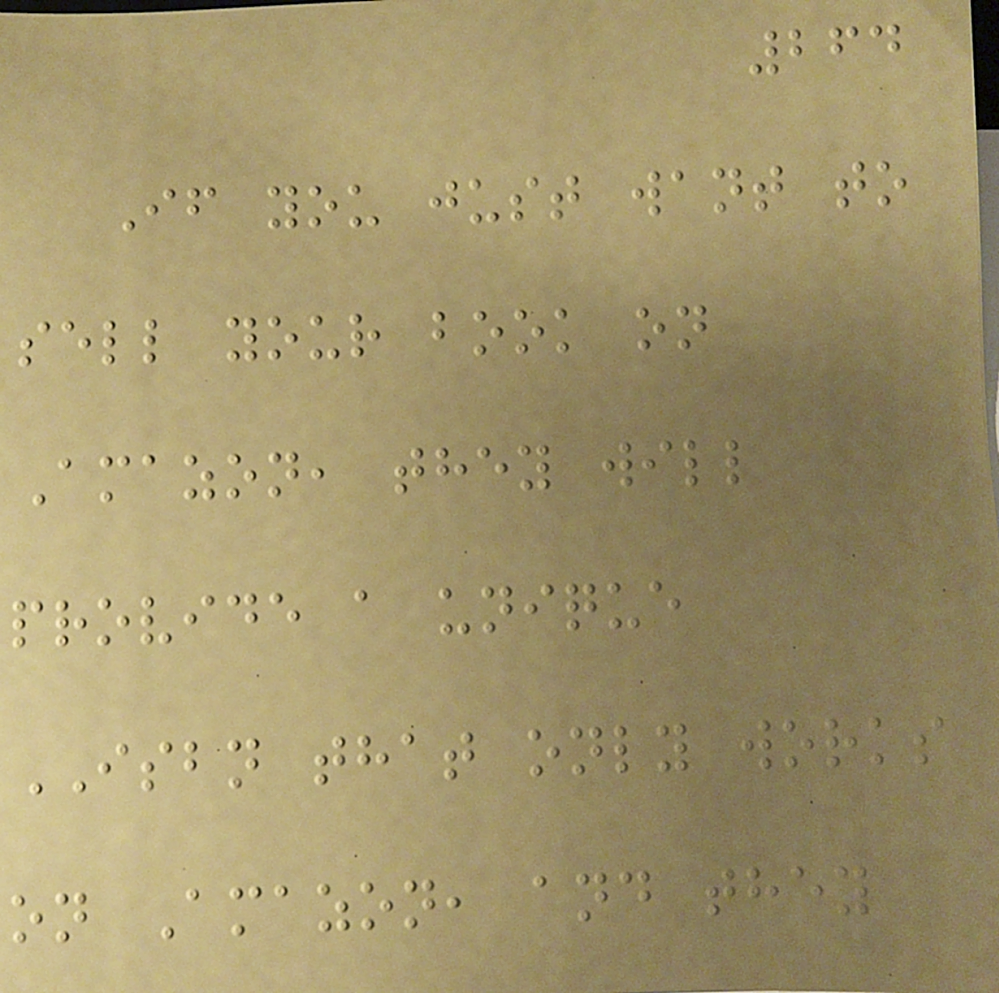264
If you just want to
sell your book on
Amazon, they will
provide a unique
ISBN that only works
on Amazon, and they
